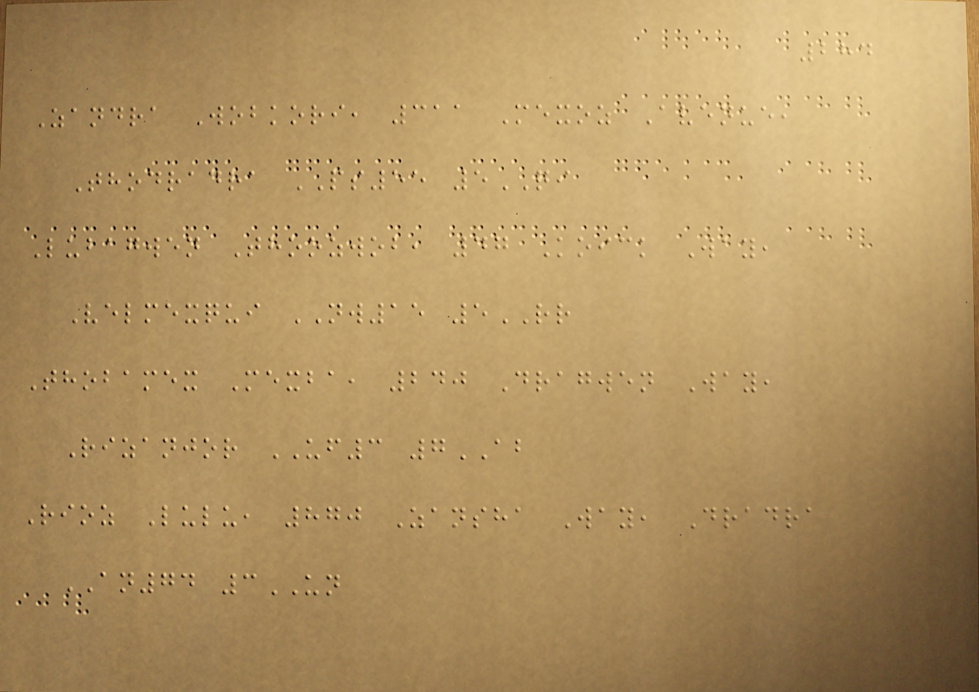284
Zandra Wobkori, 311 Mexoz Avenue,
Thodradra PS55 5QI
Lubagwen Thoozwob, 47 Koick Way,
Velmexqui NW15 5RR
Thobamex Mexba, 240 Dragwen Way,
Rizanjor UF3 7AB
Rioz Lulu, 870 Zansha Way, Dradra
AN74 3UN
